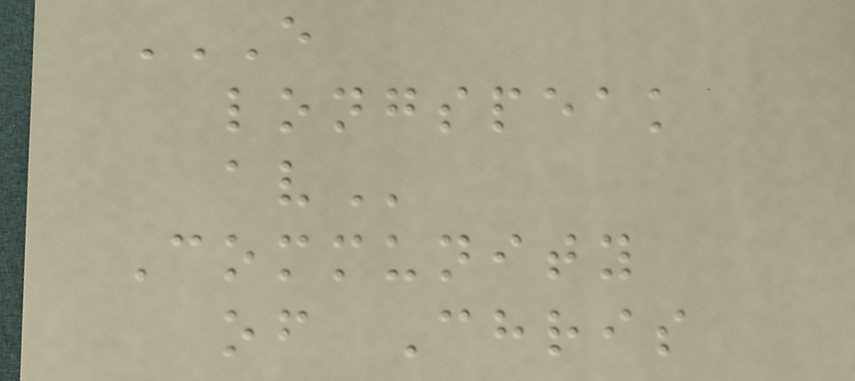E
LONGSPEAK
AV
Community
of Chris
